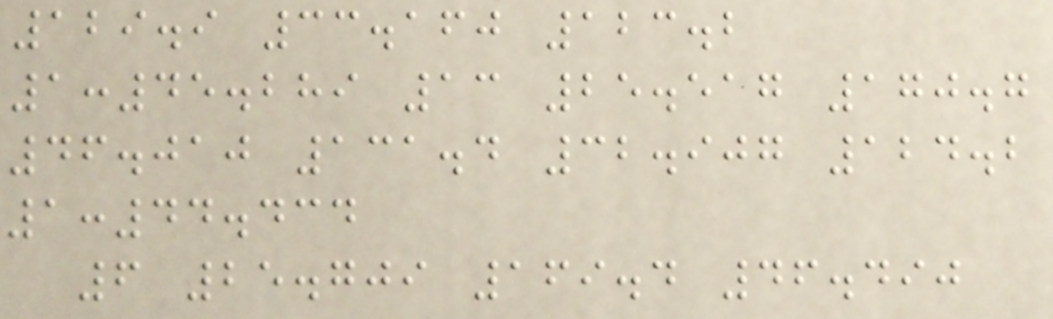129.9 33.160 123.2
1:45.289 13 25.517 170.7
46.010 131.4 32.907 124.2
1:44.434
6 25.709 169.4 46.490
